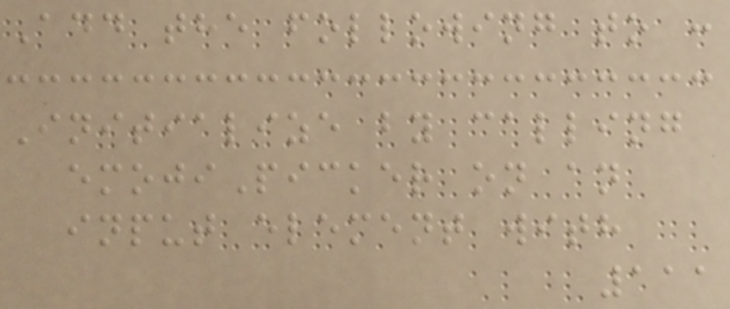Add the following to :
Initialize by calling
emojiPicker on an
input element with
111
